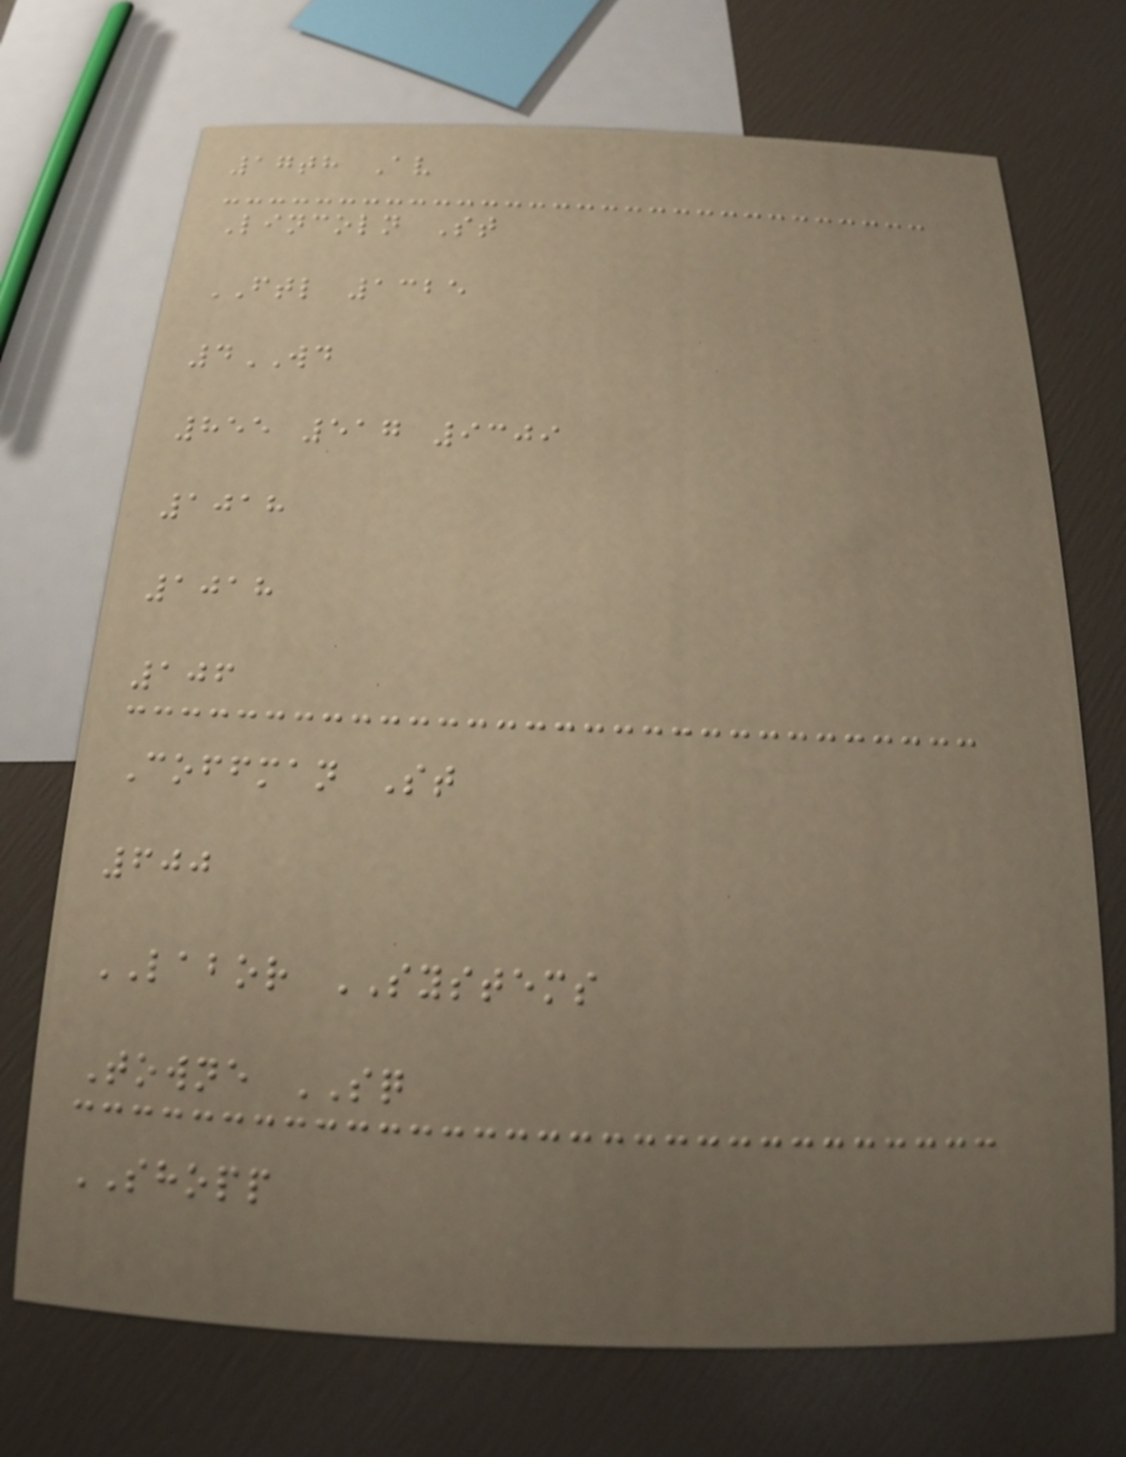17th Av
Lincoln St
FTL 1325
4WD
855 517 9309
1018
1018
106
Coffman St
600
LABOR SYSTEMS
Towne SQ
SHOPP
